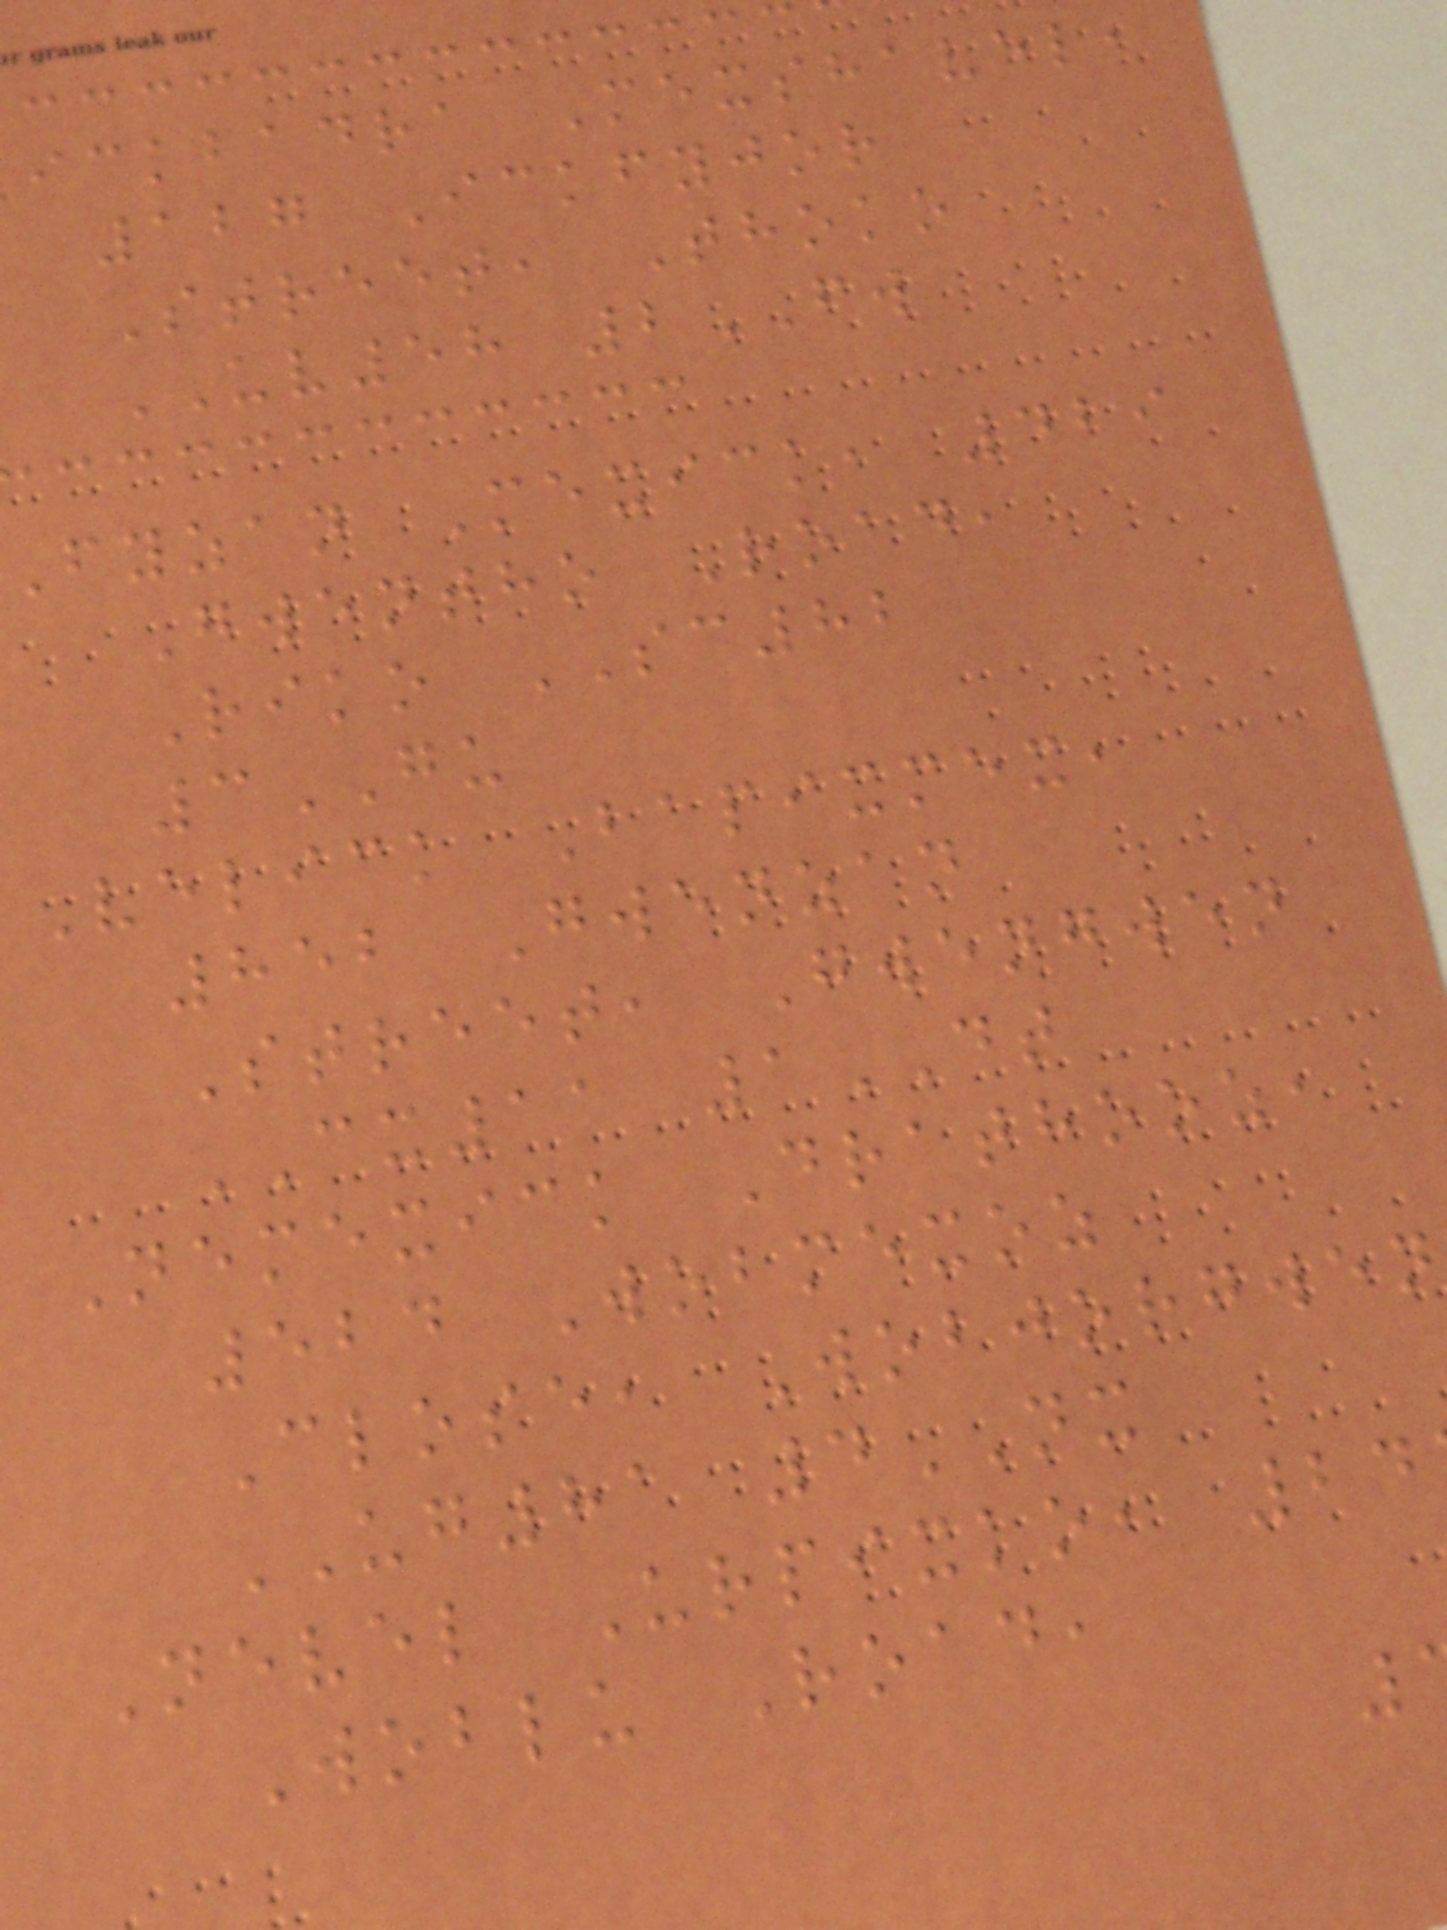ickbadra Mexshavel,
127 Ickfyjor
Street, Thoko
UV58 2FW
Fyzan Mexick, 429
Gwentho Road,
Riko SC82
3GU
Velick Bapixmex,
852 Gwenzan
Street, Gwengwen
CX11 1DT
Nemexick Drathooz,
524 Wobmexoz
Close, Wobjorgwen
UG81 4NX
Nevel Urpixko, 24
Woblu Road,
